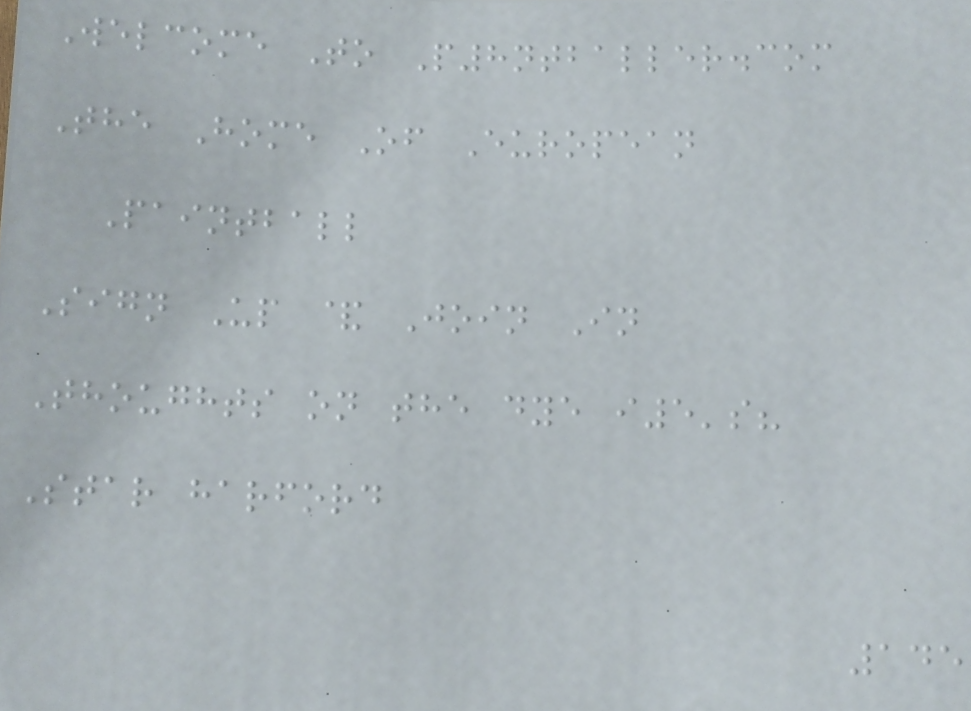Welcome To P8ntballer.com
The Home Of European
Paintball
Sign Up & Join In
Thoughts on the dye i5's?
Star harford
145
